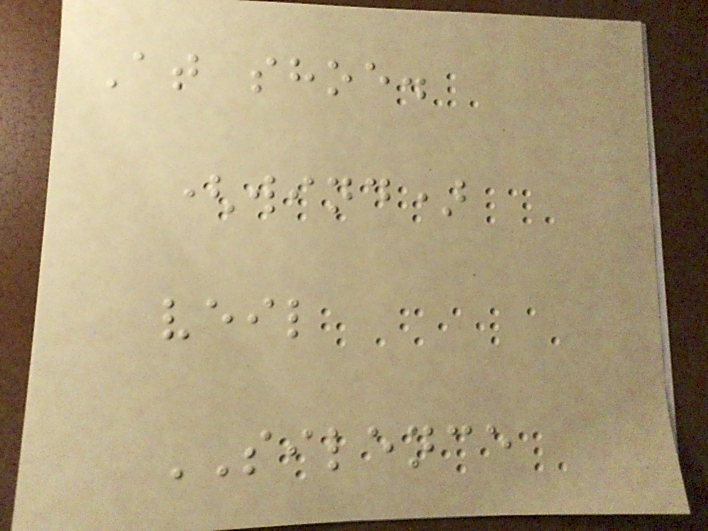At shoe.
(wind)
veil
SILENCE
